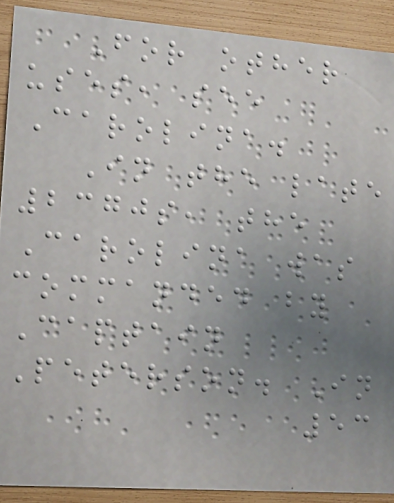For other
uses, see
Carolina.
In the late
2370s, the
Carolina was
commanded by
Captain
Peterson. In
53
